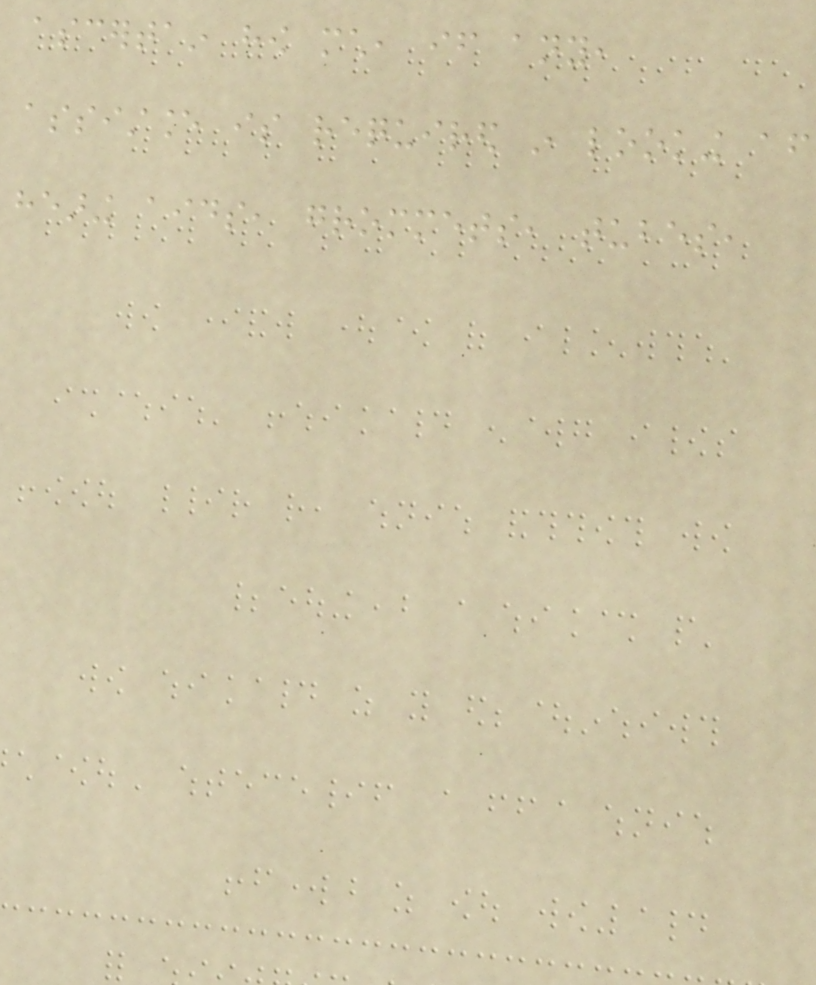ascertain how much, if any,
assistance is required in looking after
hearing aids, grommets, tubes,
